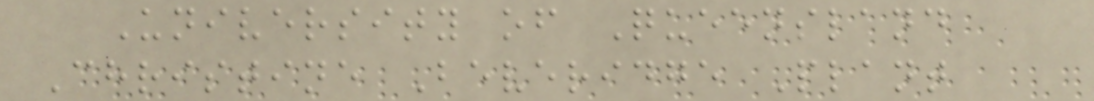University of Queensland
Christine Beveridge Plant
